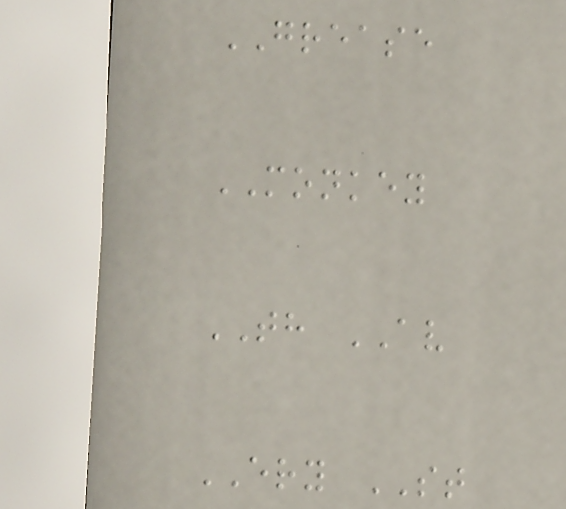GREASE
MONKEY
TH AV
ERY ST
